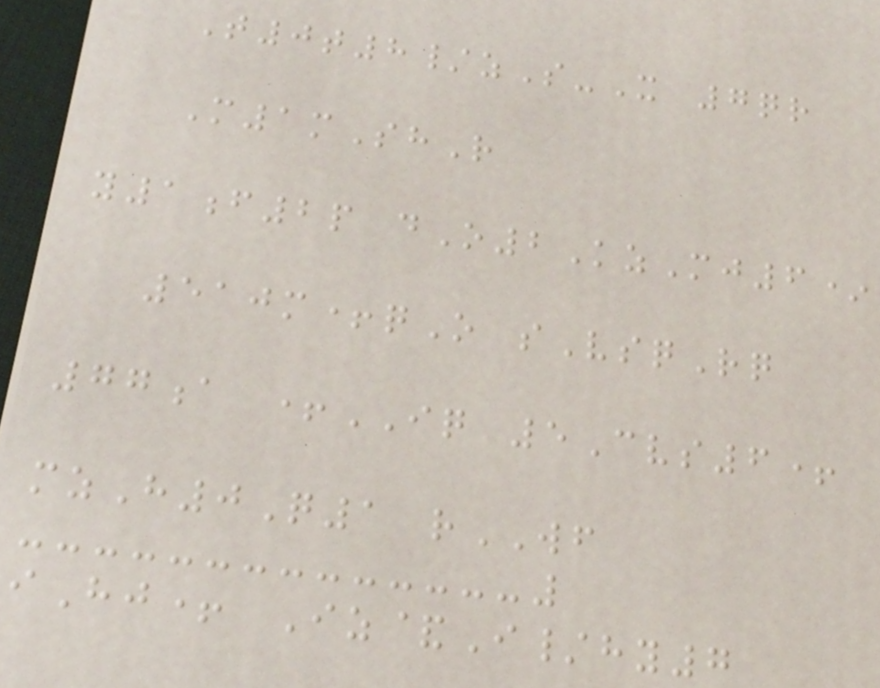T0t8/zS-X 7qr
M1mShR
y1f2p dO2KzMj6*
510m+qO sVsqRq
77a +IQ 5Cvs6+
mzH0Q1 rWF
iHj+ Iz&I/hy7
